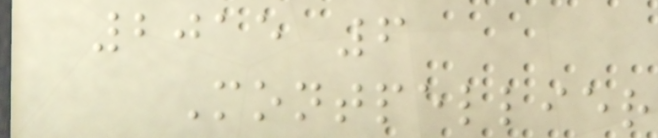2015 6
Montpellier
